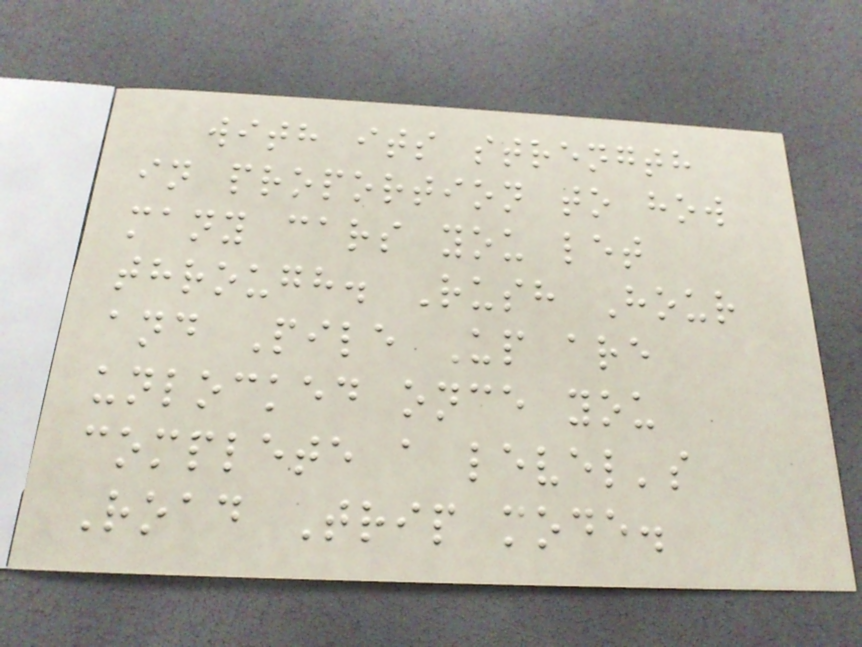with its strength
in proportion to how
many cars you let
through. Rush Hour
and Pile Up are
unlocked once you
complete a level's
Road Trip mode.
